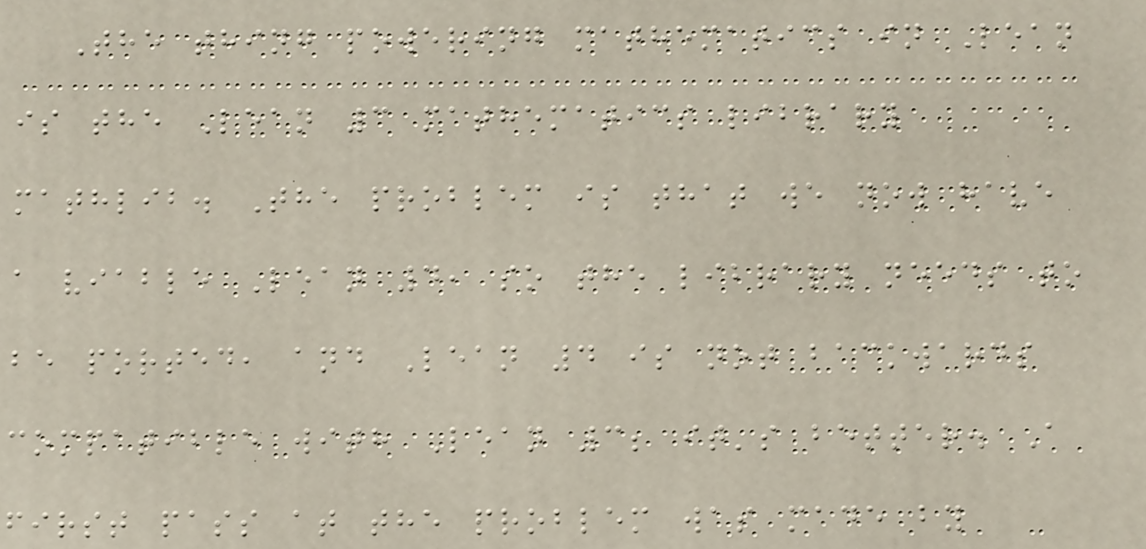The thing powering mathematics in Lean
is the Lean 3 mathematics library
mathlib. The problem is that we now have
a viable Lean 4, so the library needs to
be ported, and Lean 4 is not backwards
compatible with Lean 3; it's better. A
first pass at the problem was made by
